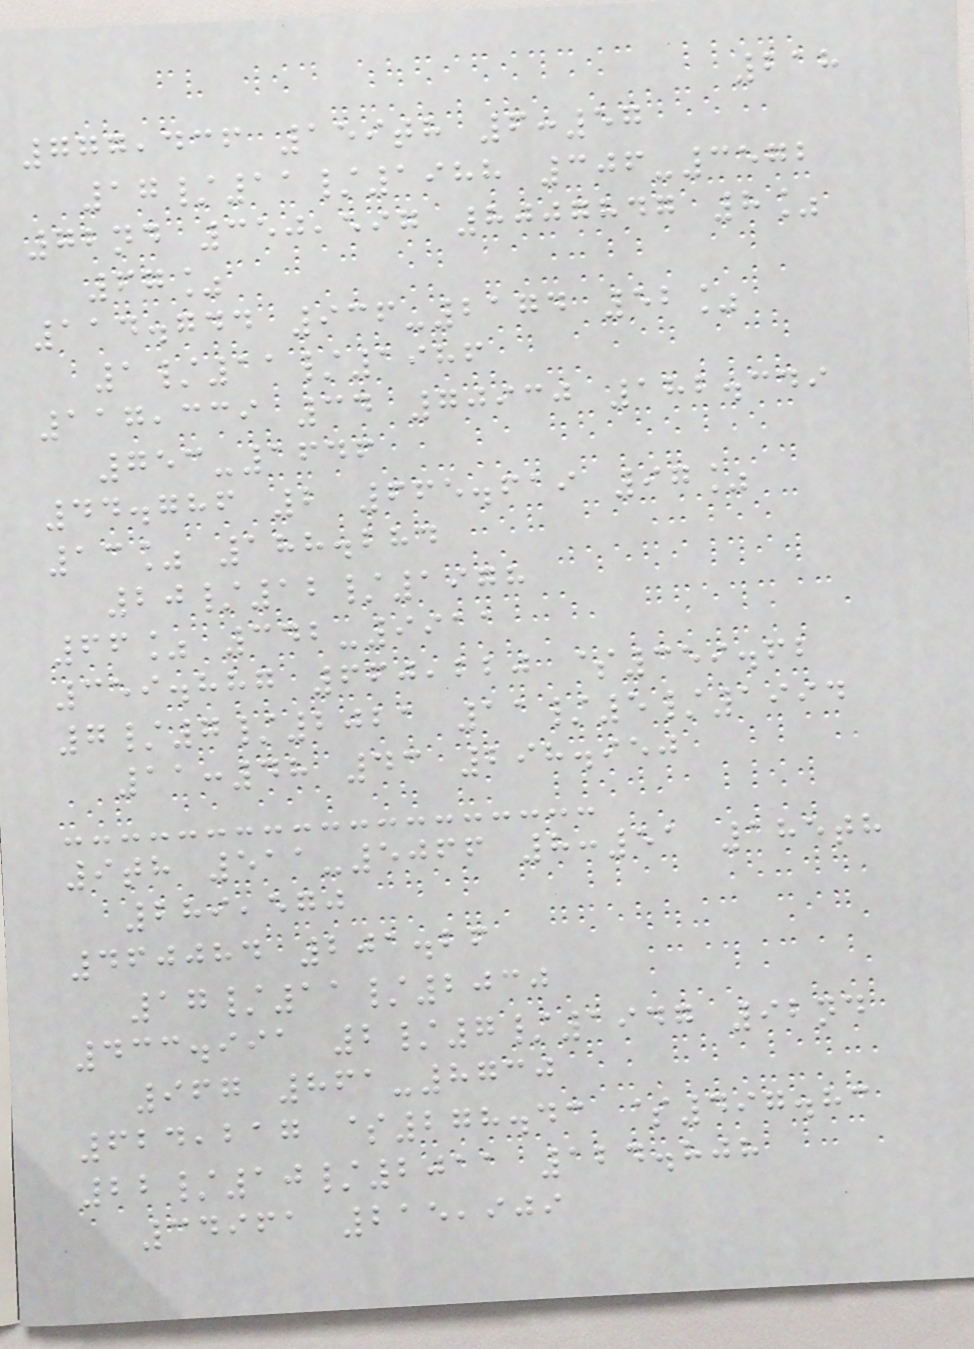218
777,436 159th 6:57
17/11/1988 306-3572
72nd 350,597 8007847 8%
67%
114.744 936-2174 52%
1/11/1986
117,339 34 70930 182.349
753-1646
44.786 2 665.619 97%
13% 188.284
20/12/1978
66% 342-9911
359.887 660,220 $359.62
7/7/2021 11/5/1994
11:48 43 298.950
9th 511-5066 8:51 185th
289,570
460084 201.26
17/11/2030
433.991 2/7/1947 92nd
967 861-8730
624,217 $278.43 $497.83
22/10/2011 124.808
34961 215,909
